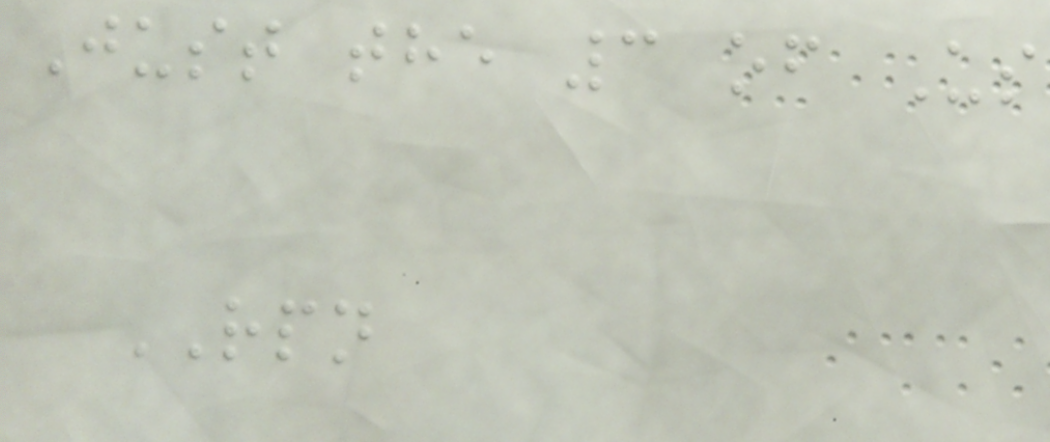Just the 3 of Us
RPN
